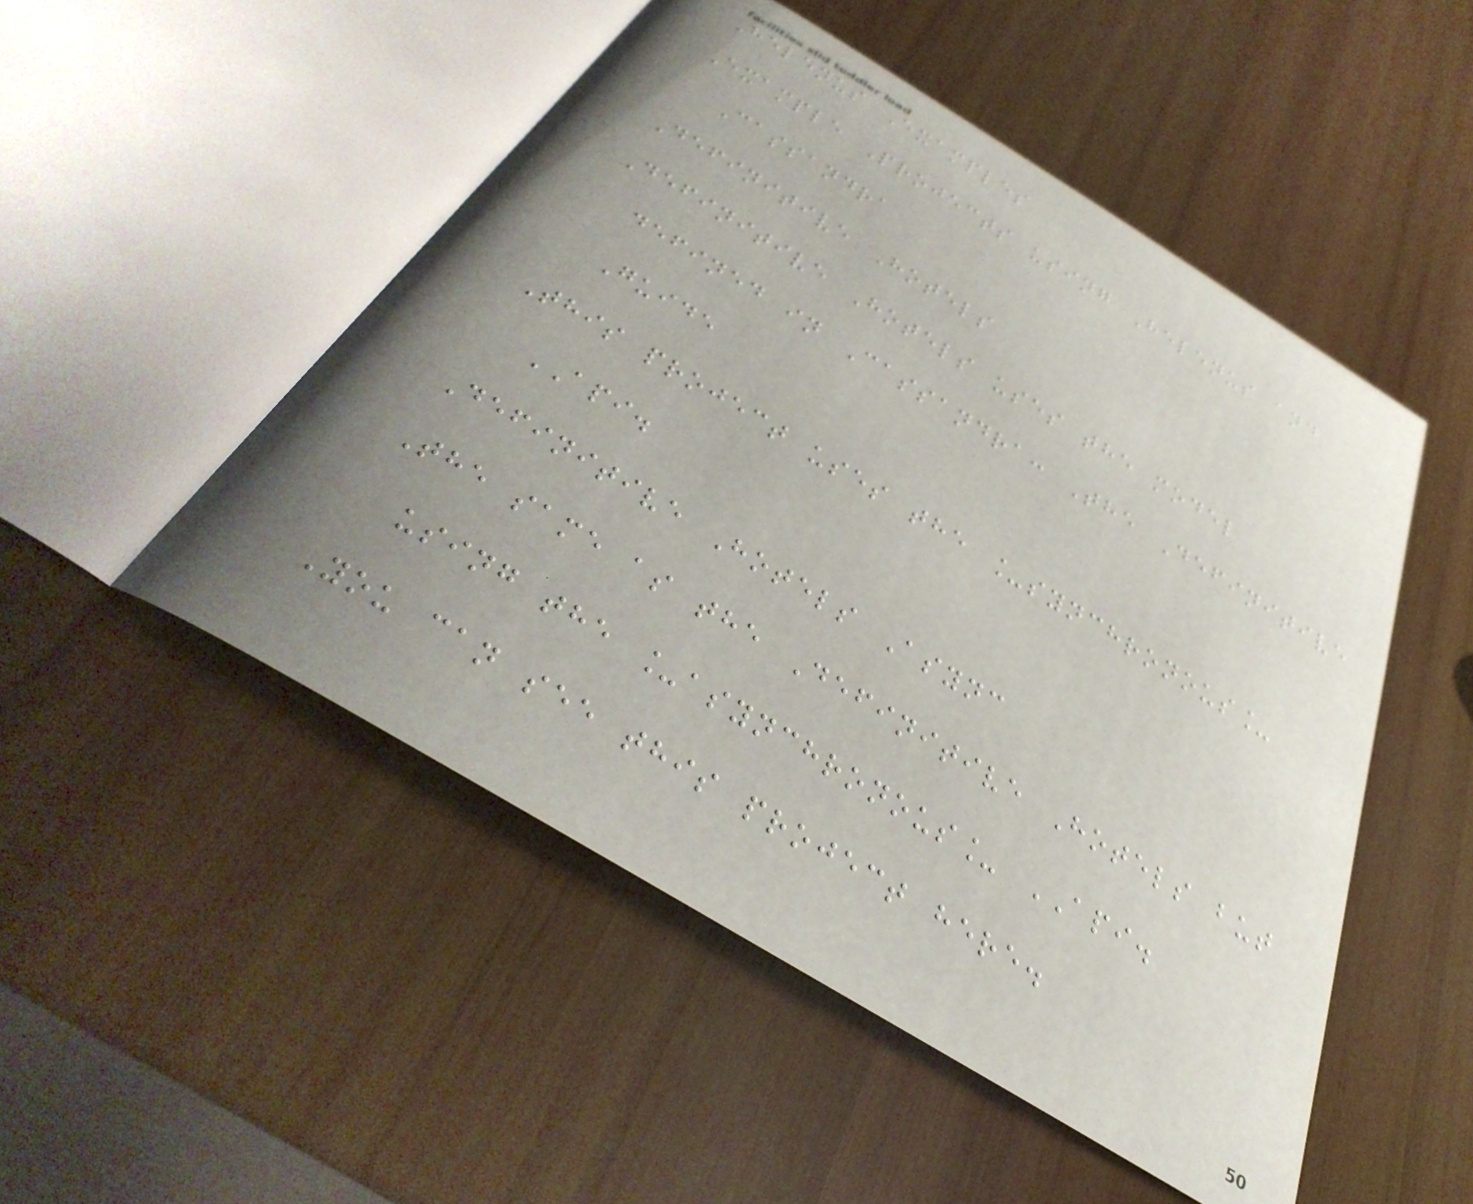Helenus Examples
Example Projects using Helenus and
Cassandra
Definitive Hotels
Definitive Hotels uses the model
defined in Cassandra: The Definitive
Guide
This project uses the _synchronous_
API.
Definitive Hotels Async
The same as the Definitive Hotels but
using the _asynchronous_ API.
You can see this project here.
